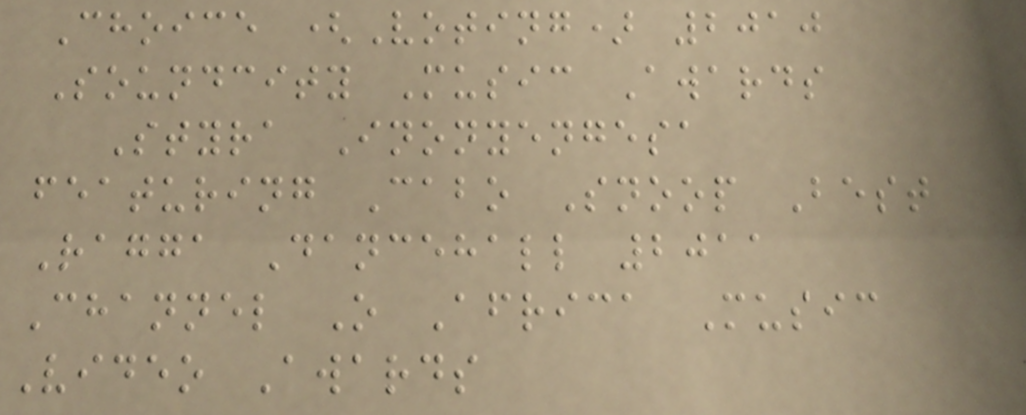Choice (Voting) 2010
Soundcity Music Awards
Styra Inonyengesa
featuring Cabo Snoop Best
Ragga Dancehall 2011
Channel O Africa Music
Video Awards
